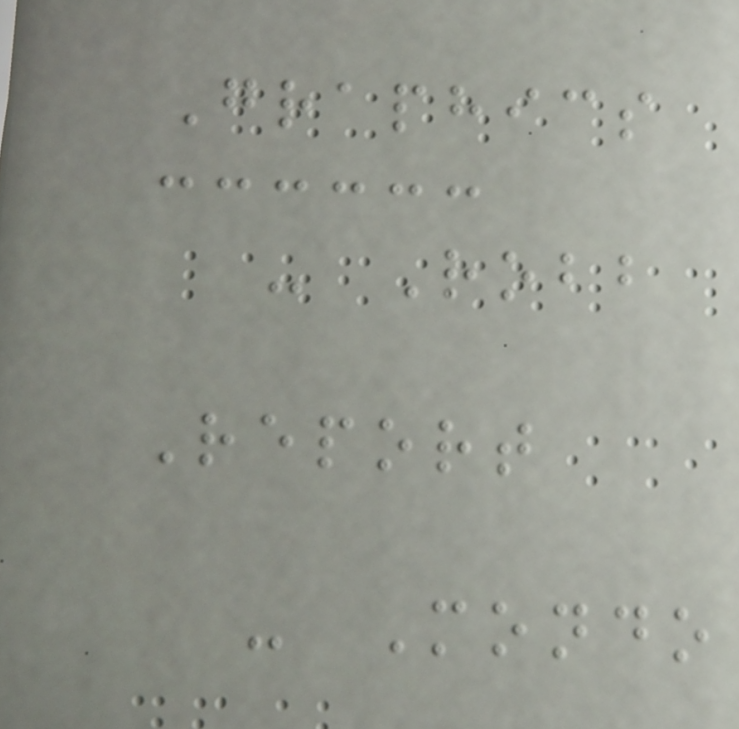Graphics
- Robb
Report
- Mondo
